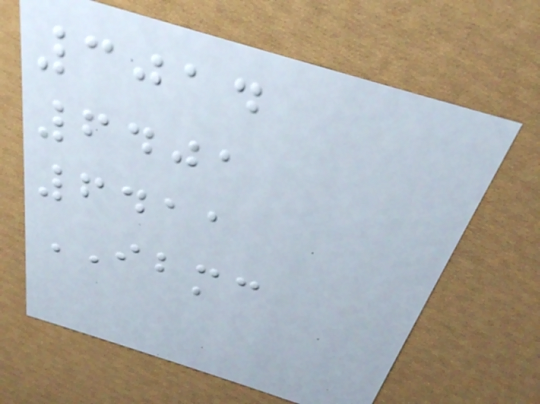3014
6401
6411
IBMC
